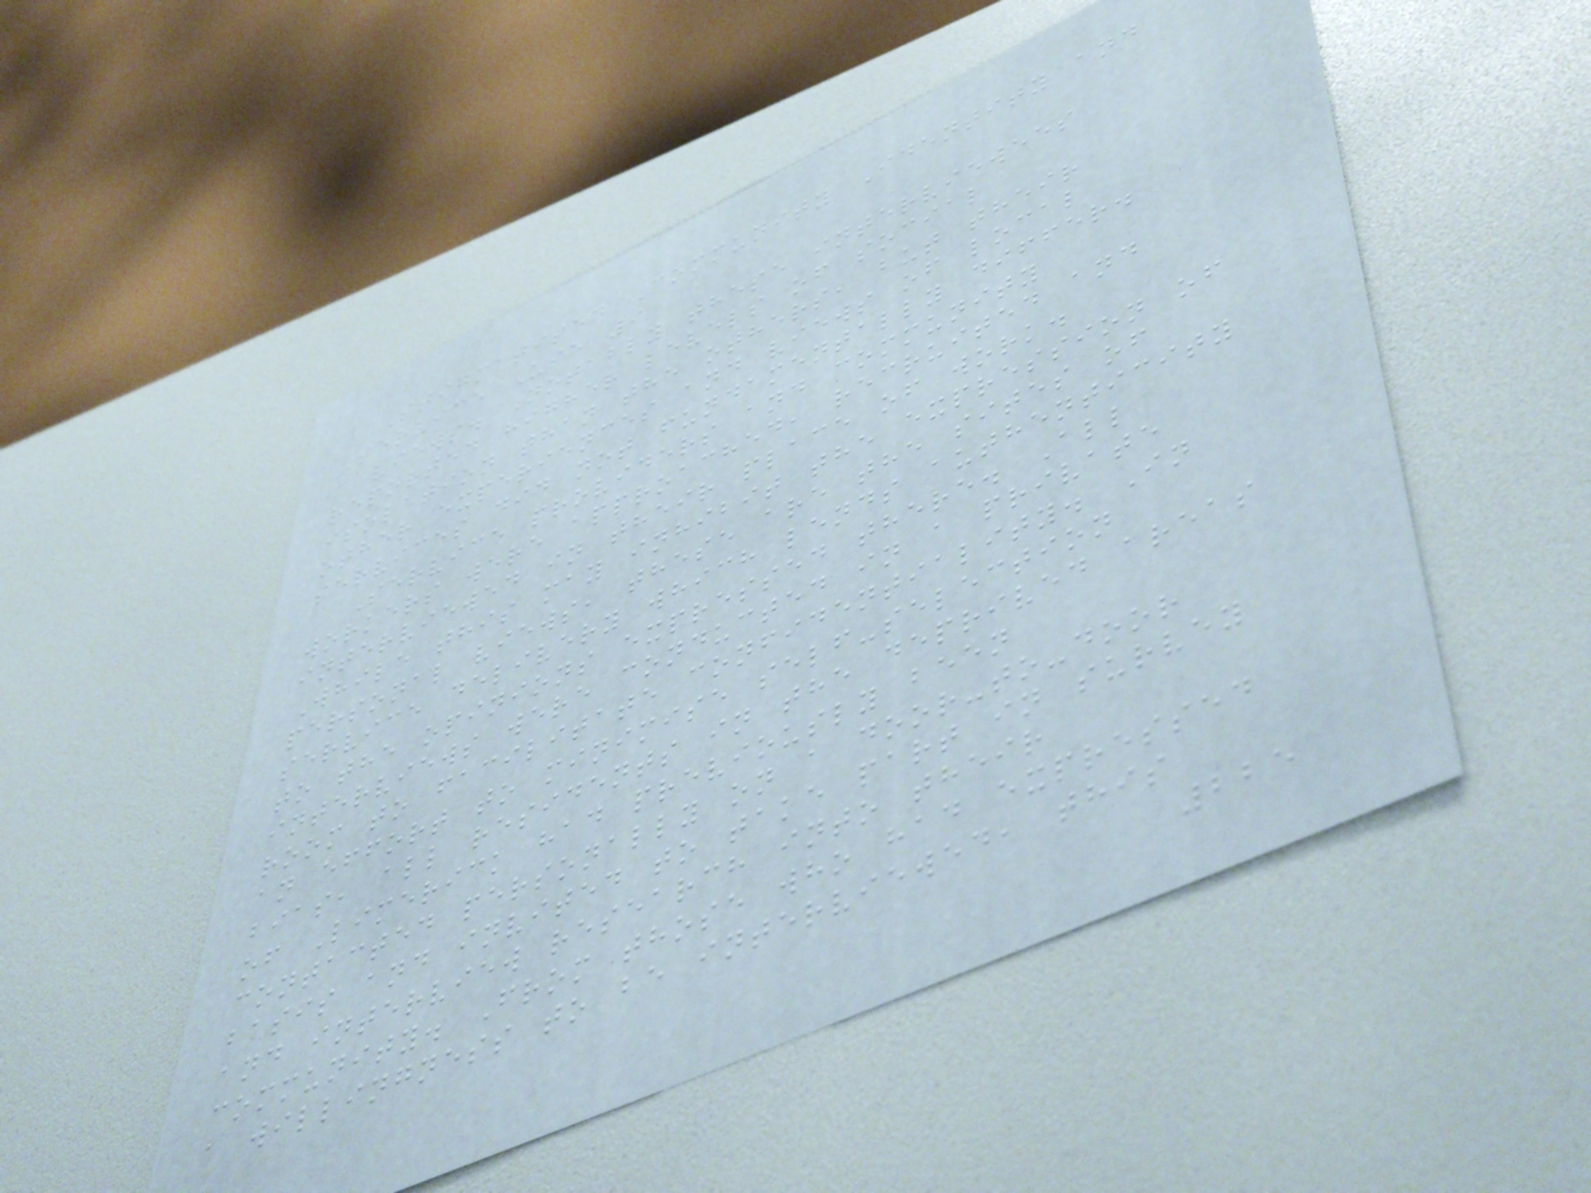Stigmatised Community Identity and
Service Use 9
views. Notably these interviewees
reported higher levels of social
isolation than the others, but their
other experiences and views of local
services did not fundamentally differ.
Service providers and community
workers were approached, recruited and
interviewed in their place of work.
While this may inhibit the expression of
personal views, these are the sites of
service delivery which lends authenticity
to the opinions expressed there. All
interviews were conducted in a private
room to facilitate confidentiality. In
an effort to minimise self-selection
bias, all residents in the deprived areas
of Limerick had previously been
contacted personally on a door-to-door
basis and invited to take part in survey
and interview research into their
community. From those who had expressed
a willingness to be interviewed, this
225
